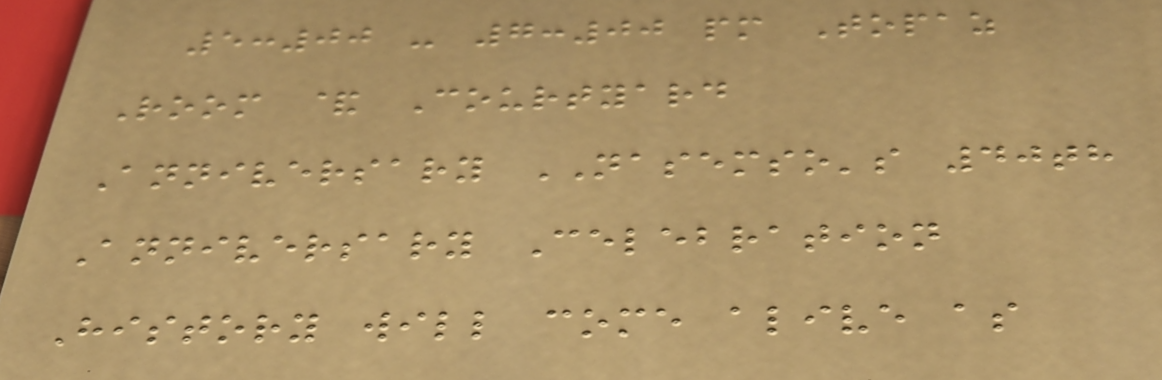5:00 - 7:00 pm Topaz
Room & Courtyard
Anniversary NASEMSO's 40th
Anniversary Celebration
History will come alive as
